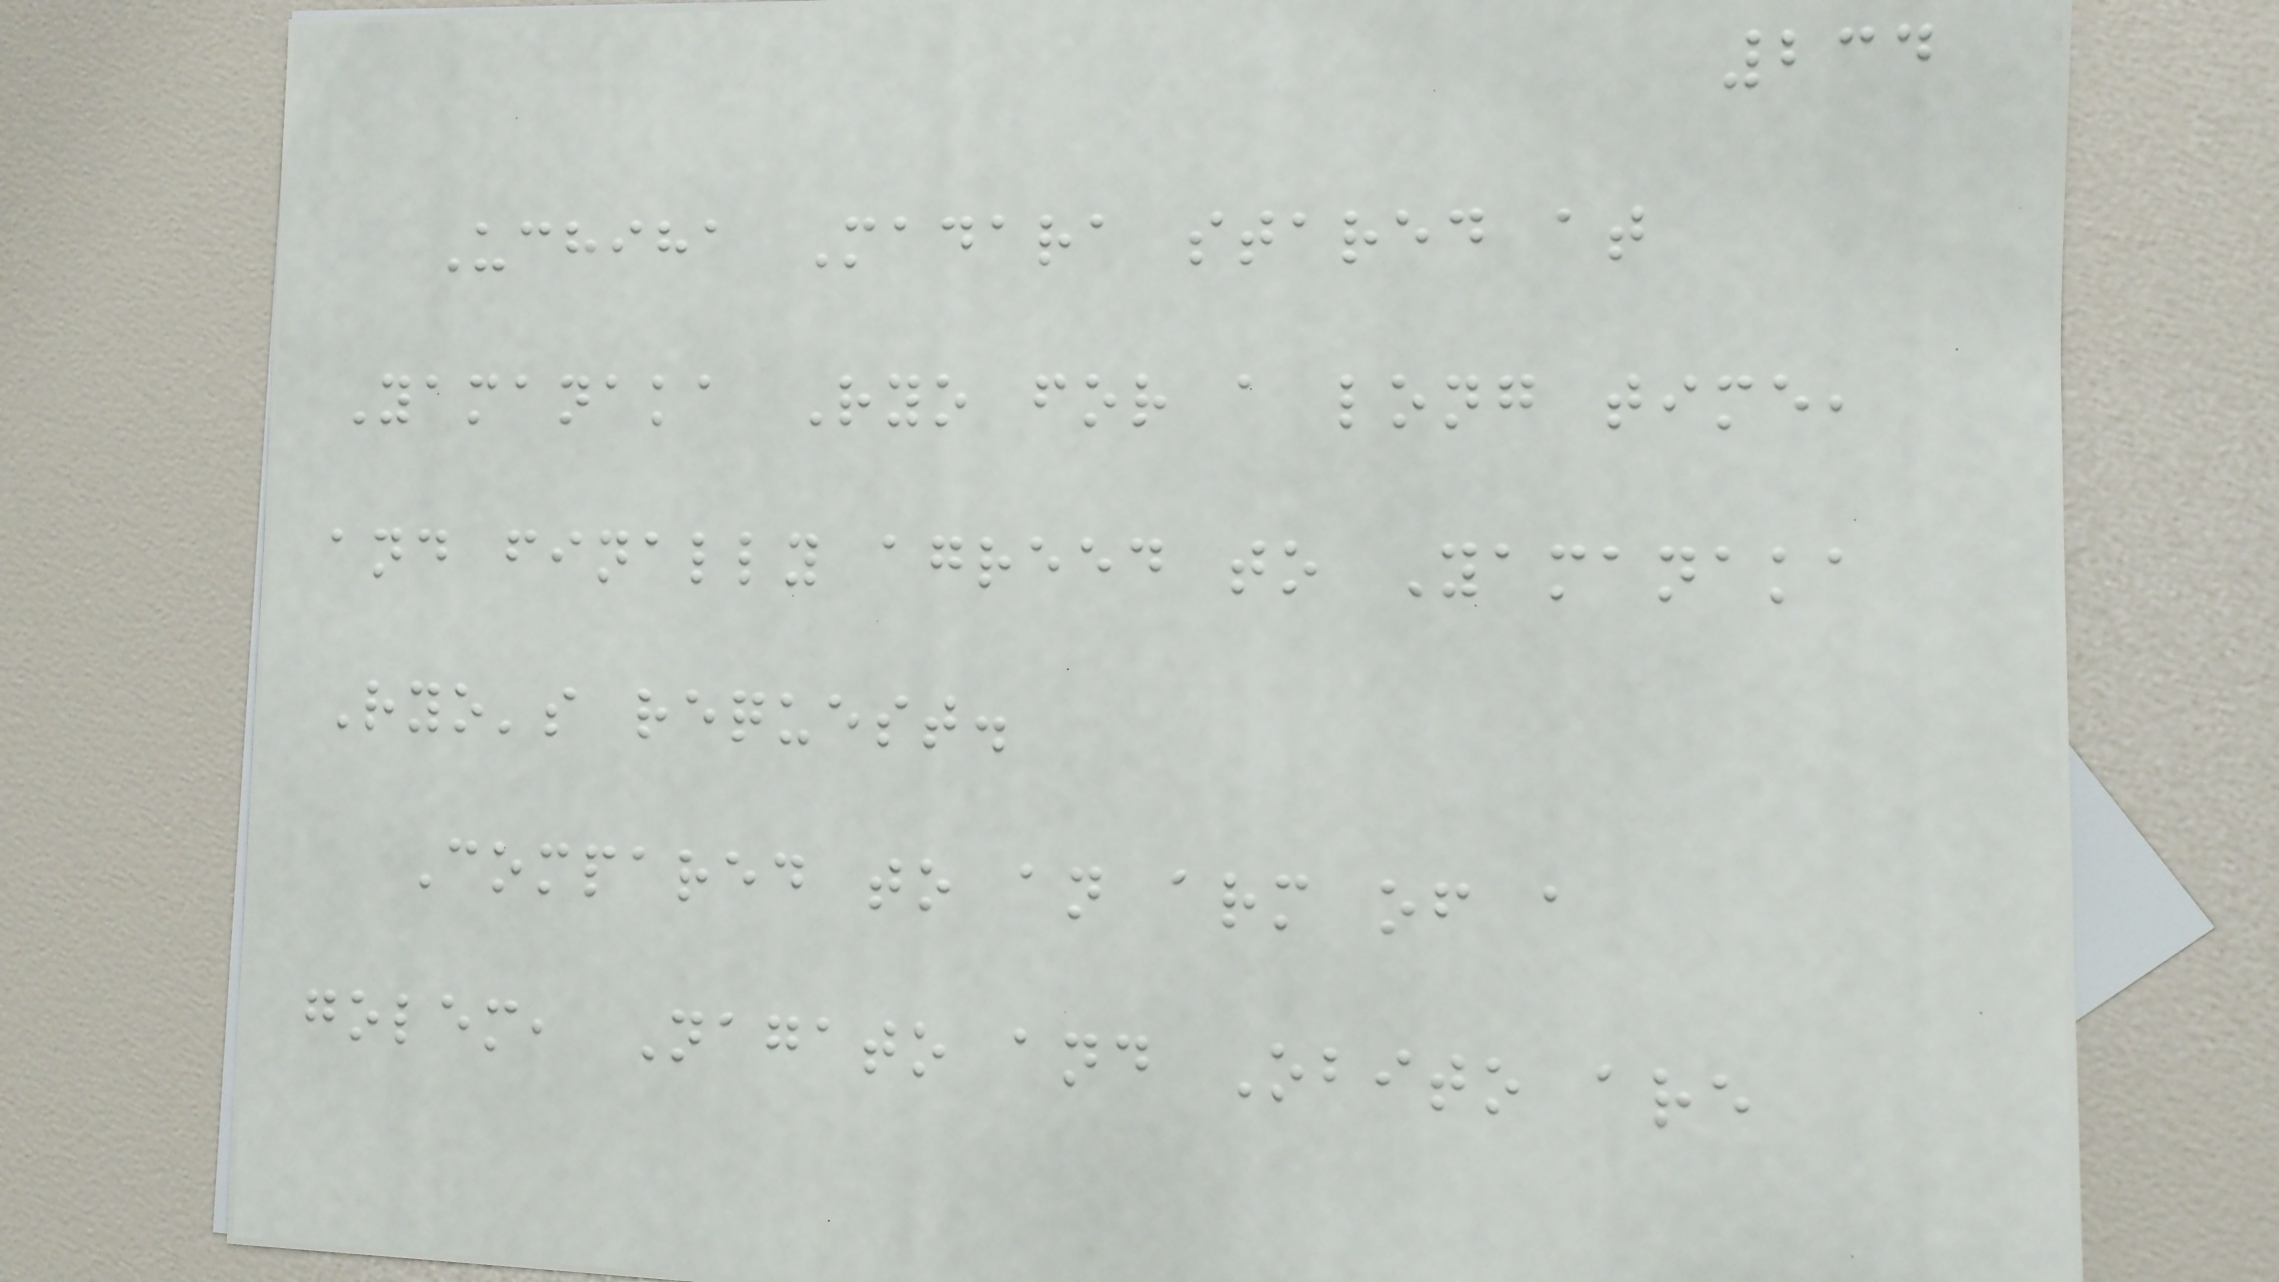234
Uchiha Madara stared at
Yamanaka Ryo for a long time,
and finally agreed to Yamanaka
Ryo's request.
Compared to an arm of a
golem, Nagato and Obito are
